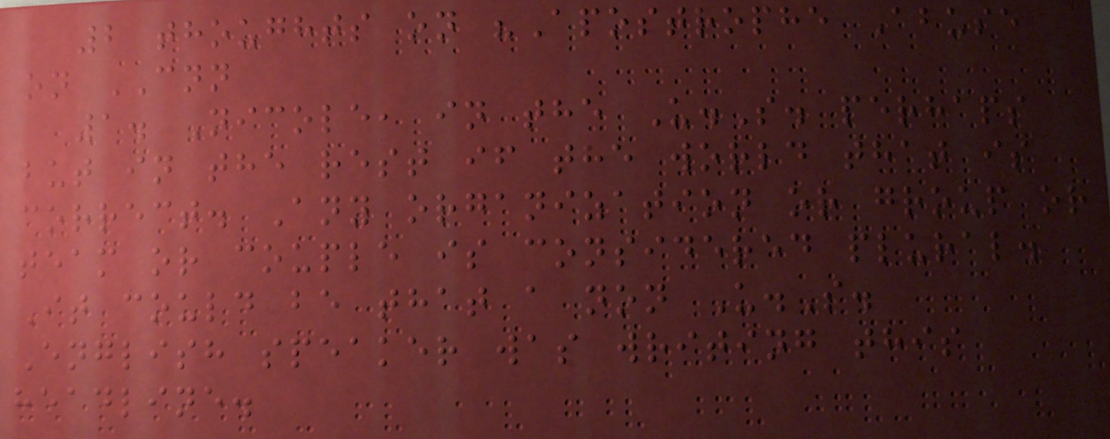2 thoughts on "Apostrophe Abuse
on CNN
1. Nicole, in the U.S. perhaps
but in the rest if the world that is
correct. Any organization or group or
team or couple is considered plural.
It could be that a non U.S.
English speaker was writing this
headline.
